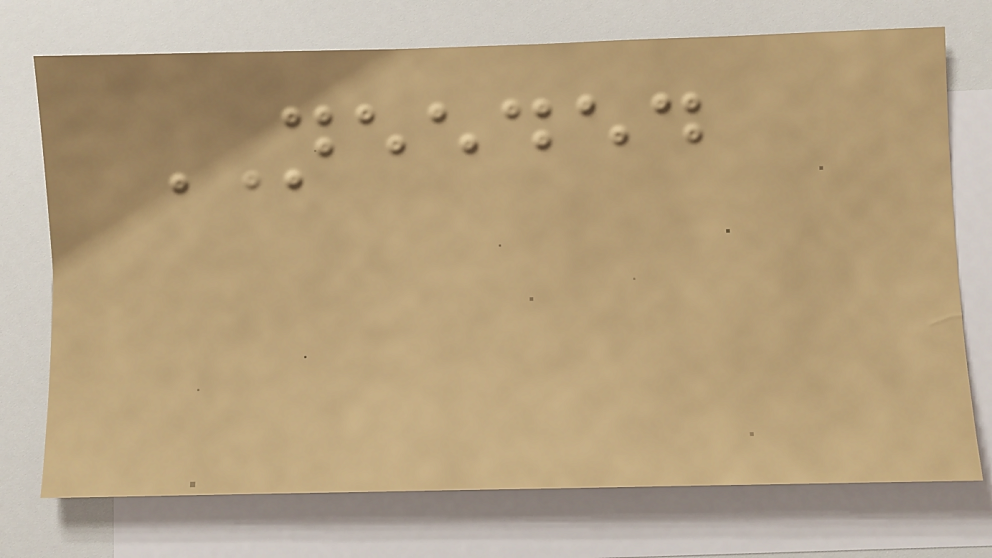NEEDED
